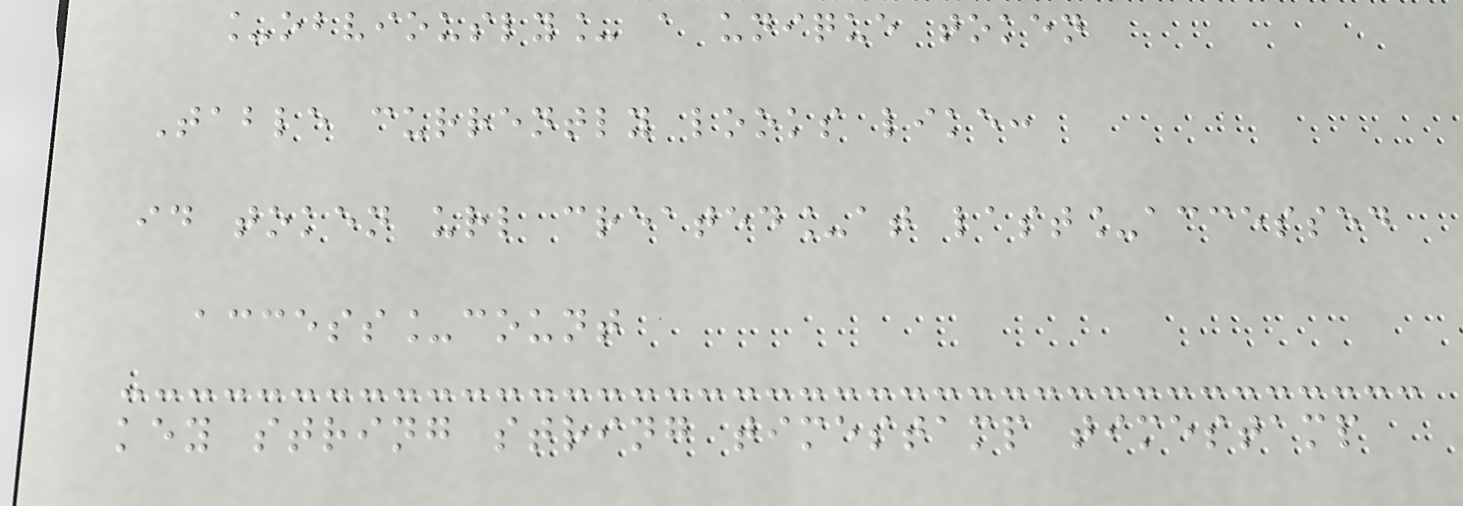_obviously_ a unique token
Table currently looks like:
id token url created_at last_accessed
access_count
key string string timestamp timestamp
